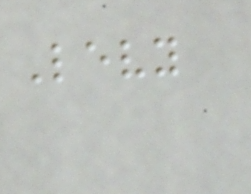Levy
